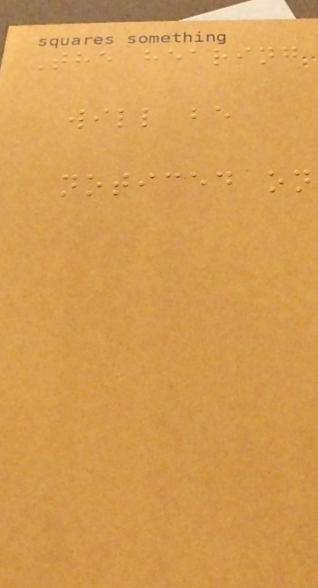The hearing
will be
noticed on
